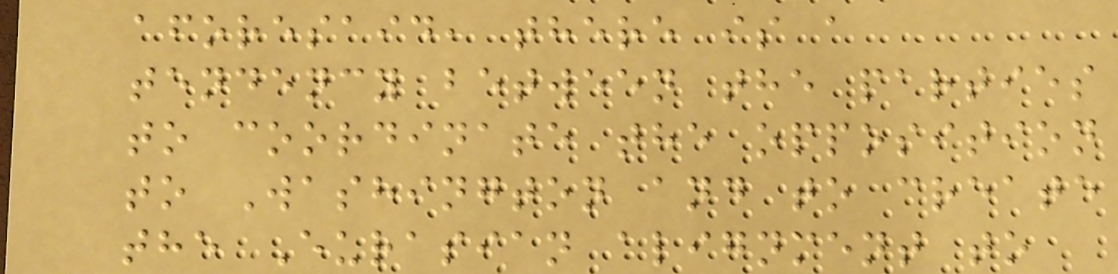aforesaid, there is a
tendency between the parties
to coordinate the opposition
to Washington and to create
the Eurasian alignment to
